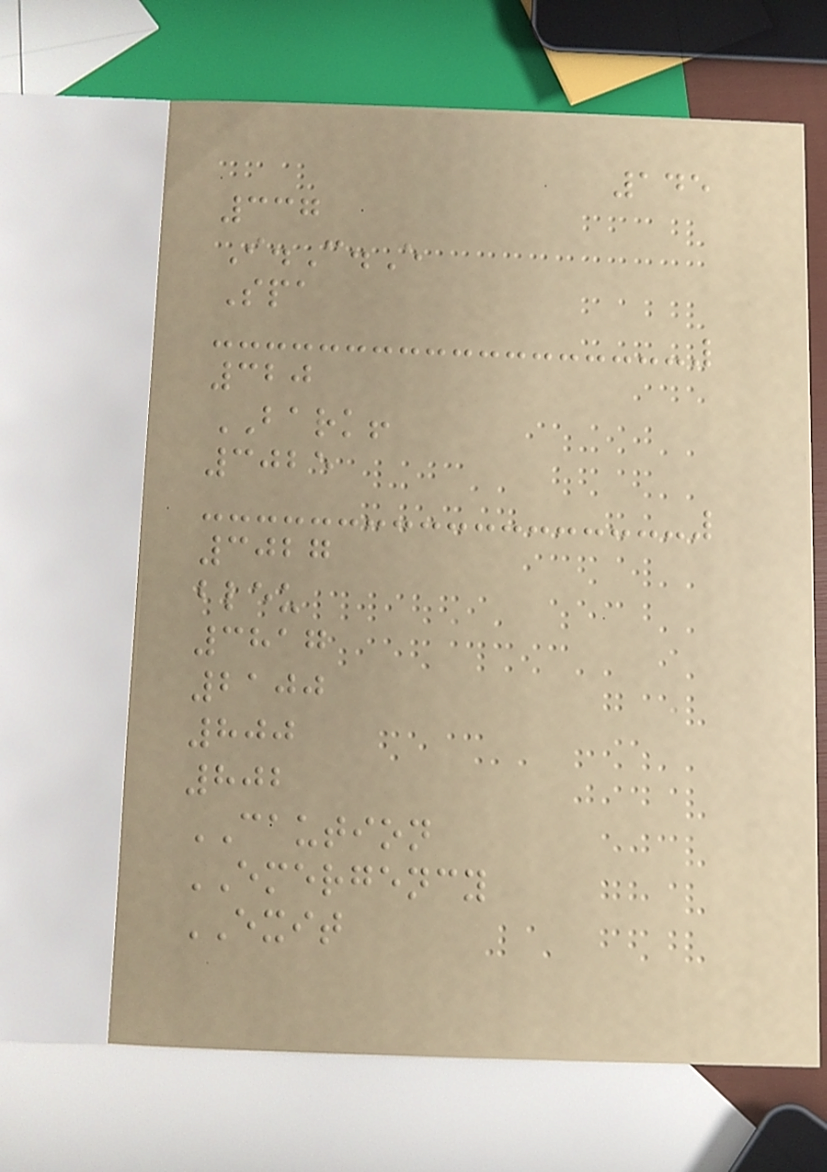145
337
I.C.E
Spa
320
BARK!
3025
3027
bleu
3817
2100
800
802
CAUTION
EMERGENCY
EXIT
